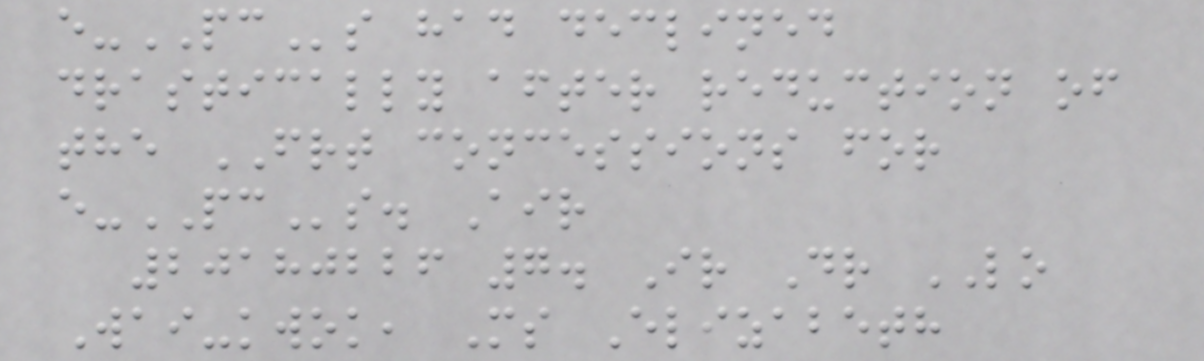e-PCs had declined
drastically after reduction of
the FRT concessions for
e-PCs. Air
20180226 7. Ir Dr LO
Wai-kwok, Ms Elizabeth
